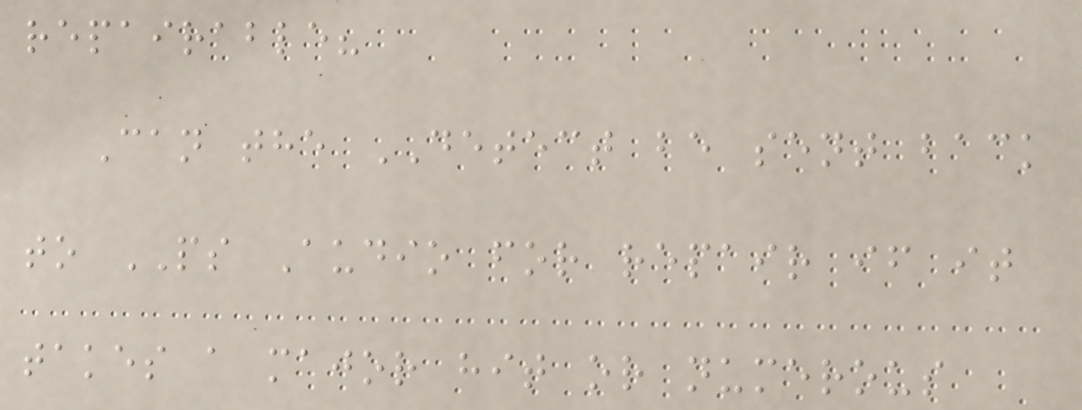repairable?
Can the DETECT be sent back
to PS Audio for repair if it
takes a major hit or numerous
